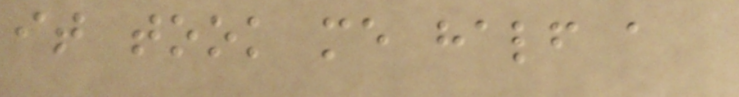it took me half a
